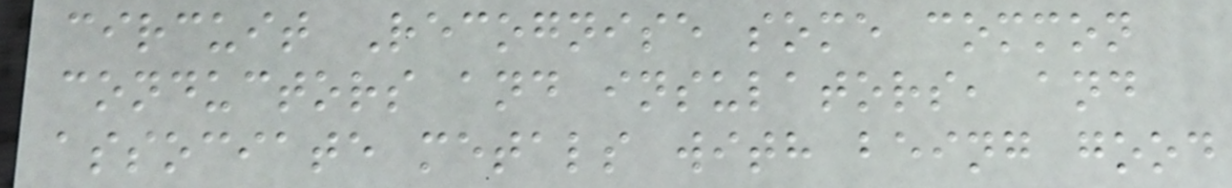circuit Recognise some common
conductors and insulators, and
associate metals with being good
